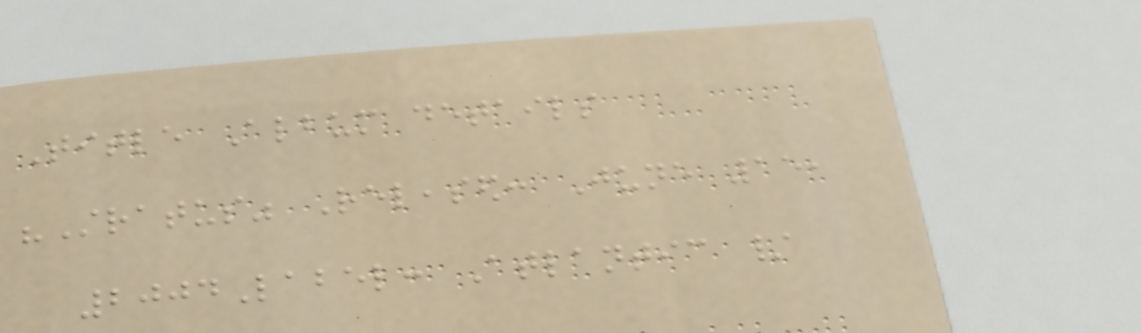Title Album details
"Stratus" Released: June 15,
2004Label: Atlantic /
